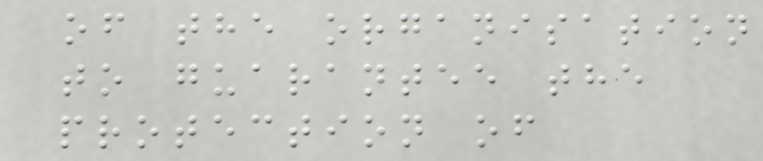of the organisation
to guarantee the
protection of
